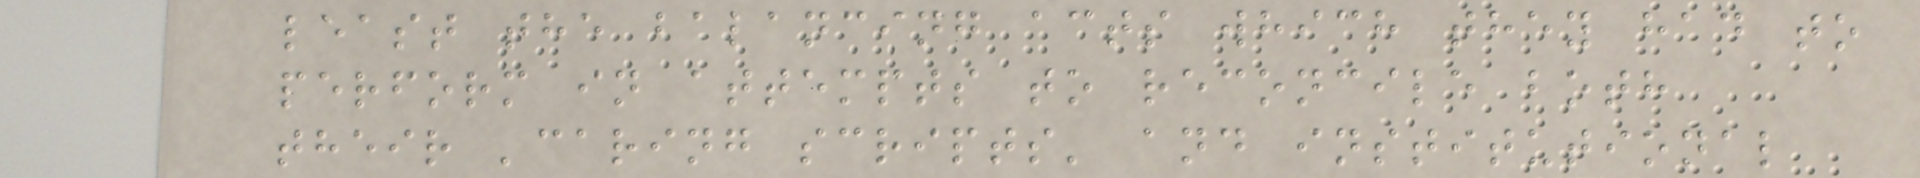least the balancing acts which they had to
perform in attempts to reconcile both
their 'caring scripts' and institutional
